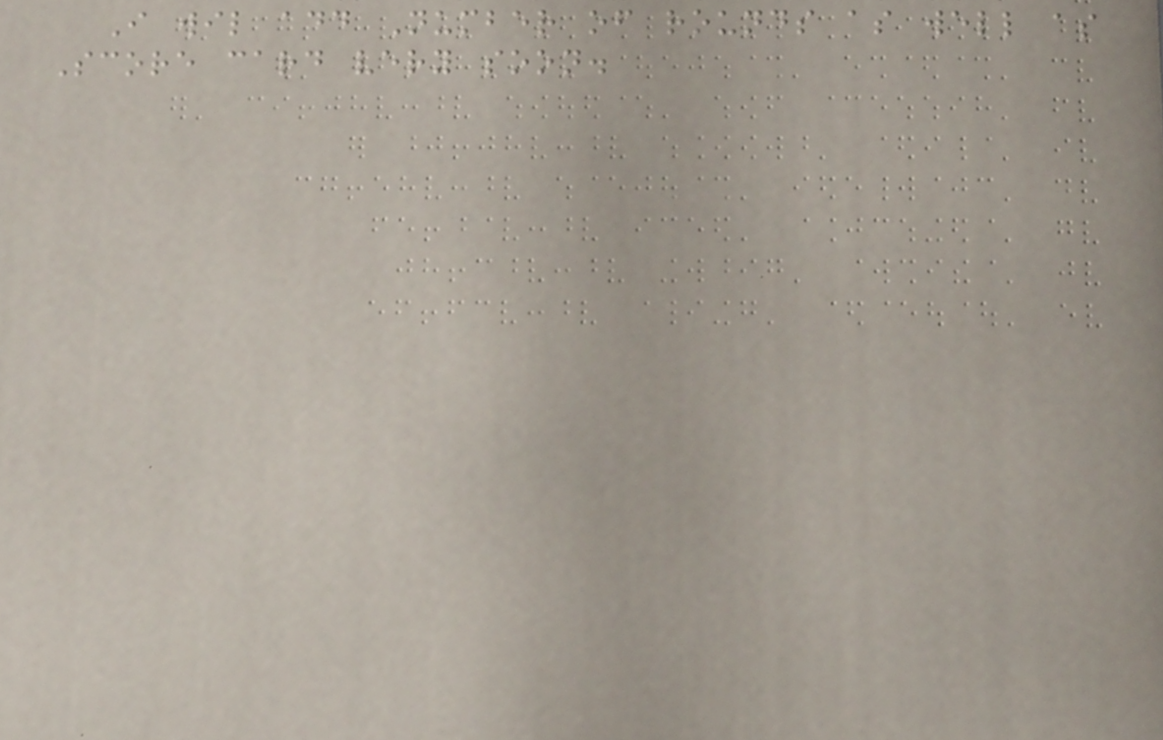I wil add Number of rounds as well as
Score card very soon.
